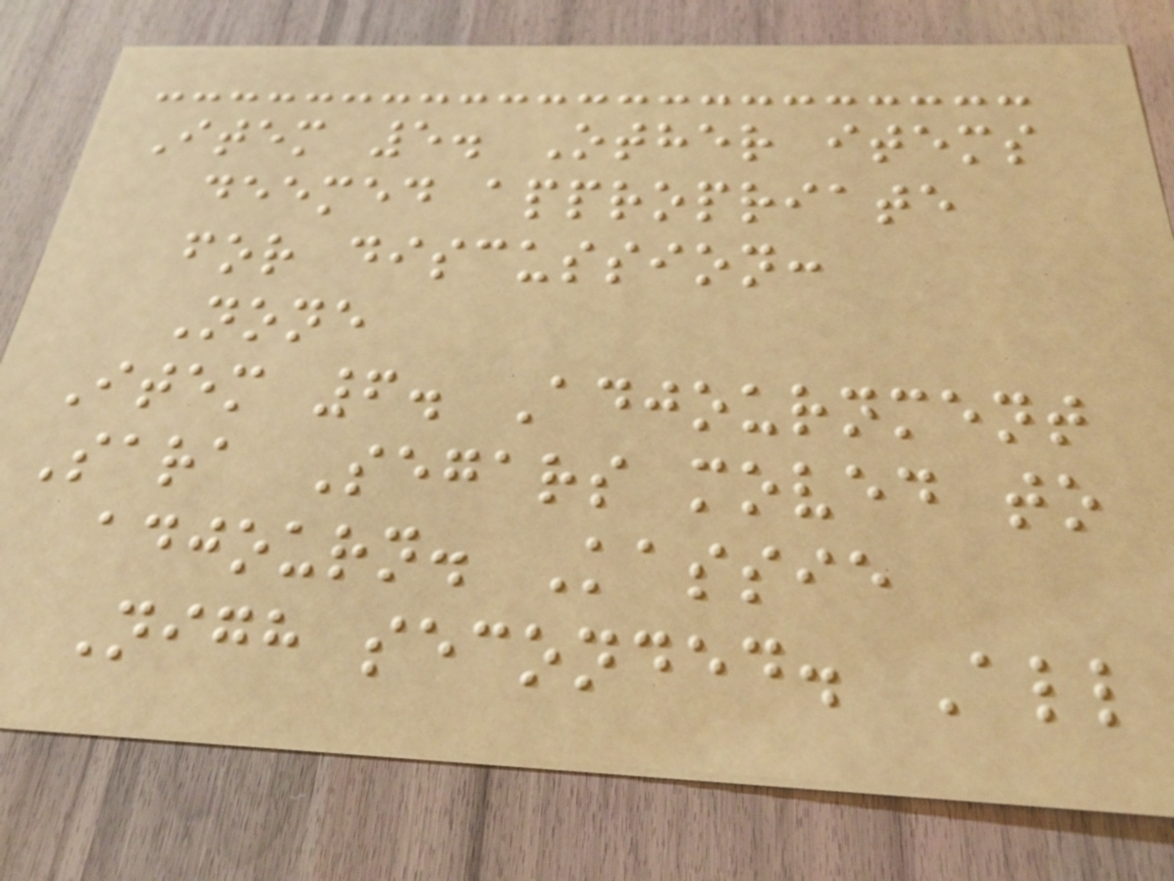Item 5. Other items
deemed appropriate
for discussion:
None
Item 6. Adjournment
Sara Segars moved to
adjourn. Kassie
Nigh seconded. All
